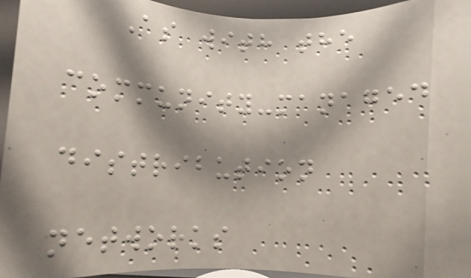As with the
community-managed
distribution
networks
